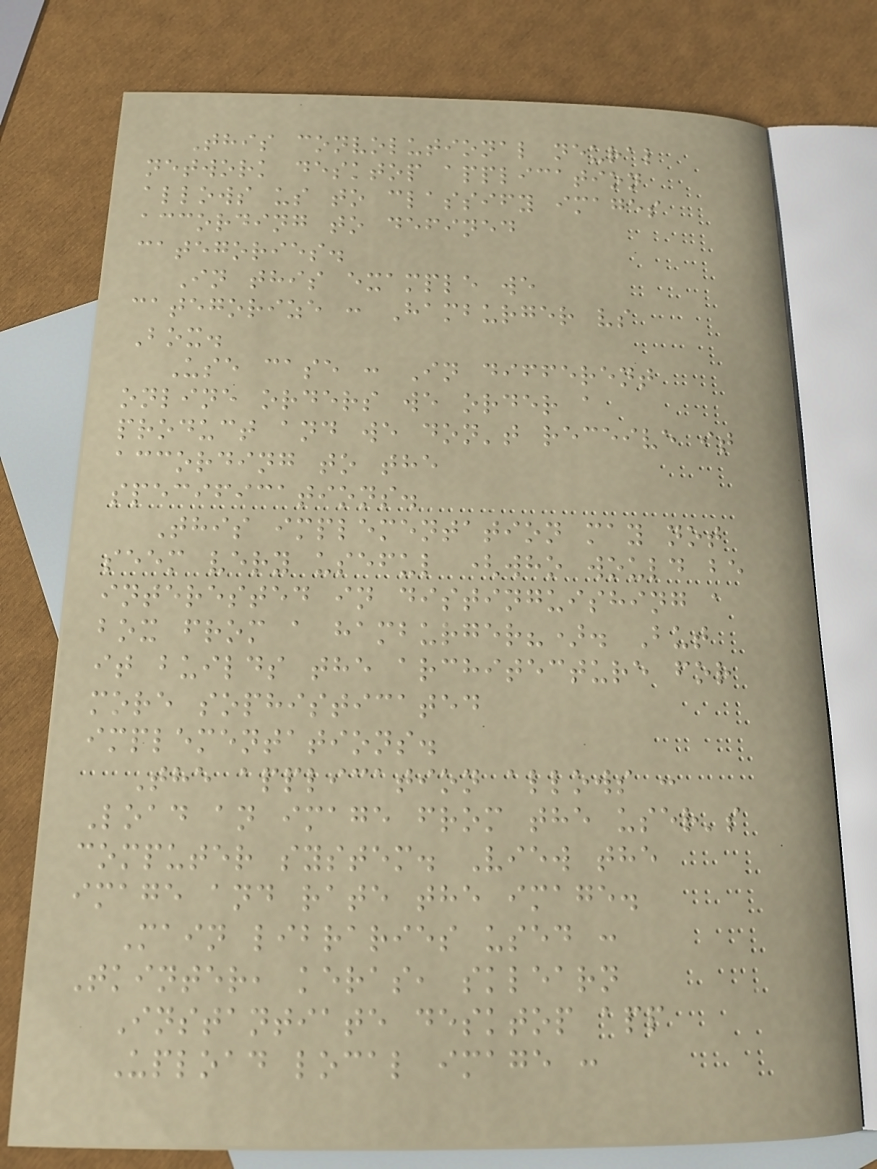This convolutional neural
network desktop application
allows us to classify images
according to defined
categories.
In this example we
categorize : Hamburger vs
Box.
Use case : In different
online orders we order a
product and we don't receive it
according to the
specifications.
This implementation may not
seem very useful (who would be
interested in distinguishing a
box from a hamburger?). But
it builds the architecture for
more sophisticated
implementations.
The application allows :
Load an image from the user's
computer system. View the
image and rate the image.
Main libraries used :
Tkinter, keras, sklearn
Instantiate desktop app
Upload local image :
